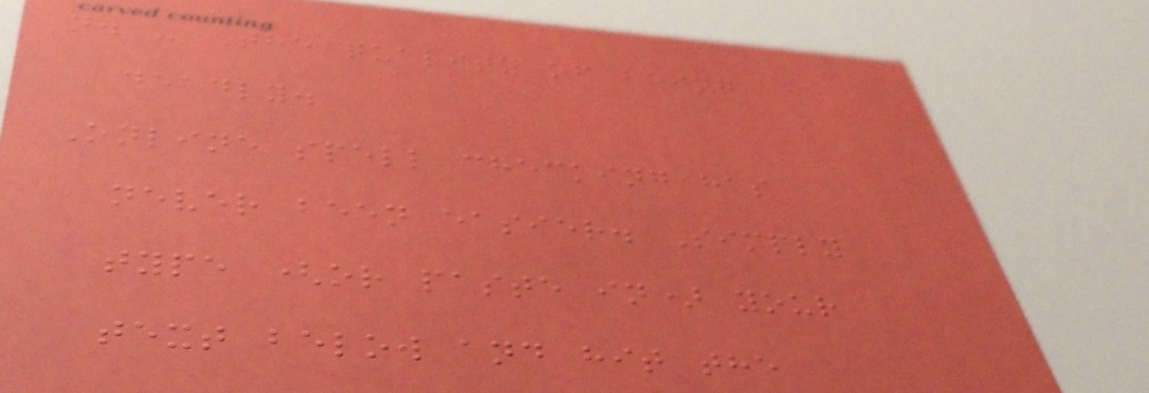n. - The quality of being
deadly.
Online spell checking has
never been easier. Simply
type (or paste in) your
text below and hit the
